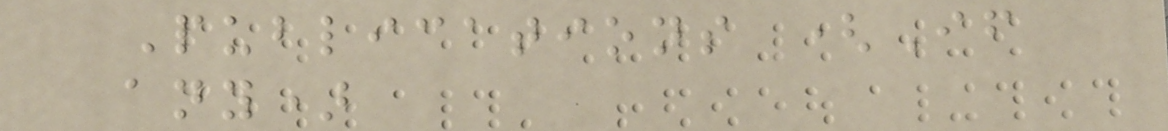Publications (If
any)
